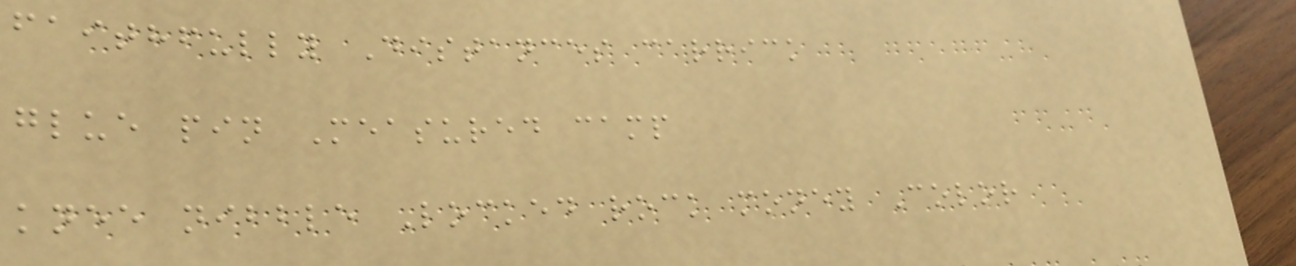faithfully Distances carrick
glue pin Measured camp
knee nibble Locked rock money Color
